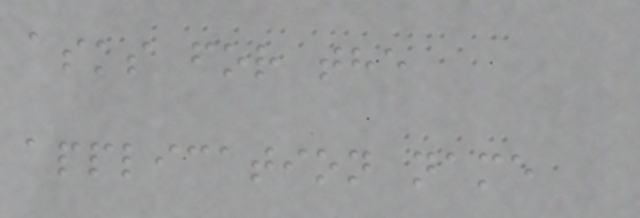asks for the
application name
